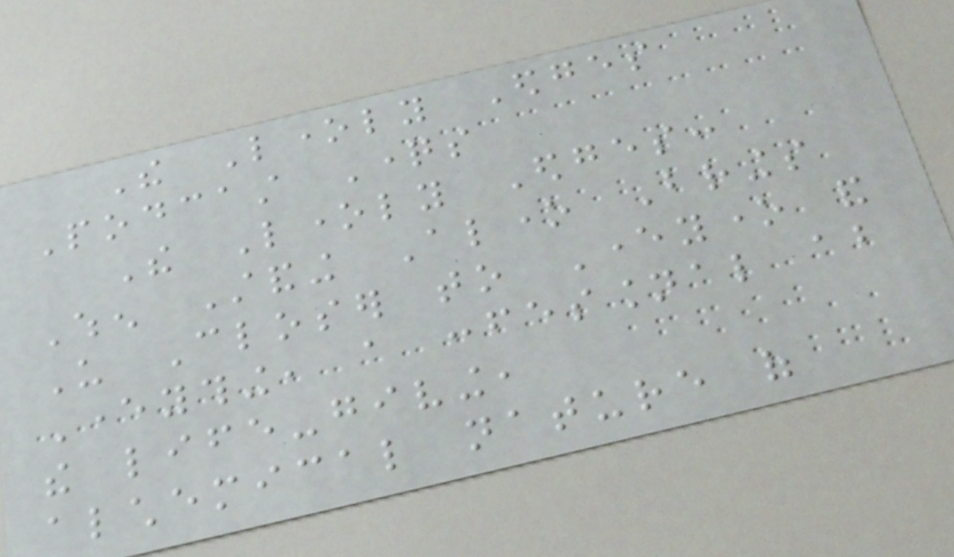The Lonely Edges
Podcast Questions
The Lonely Edges:
When Standing Alone Brings
Us Closer to Everyone and
Everything, a confessional about
the life-giving,
alchemical nature of
